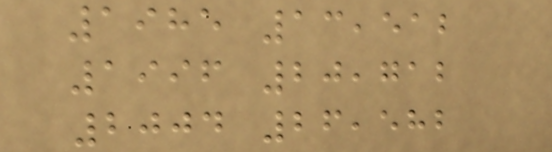1985 13,512
1996 20,712
2004 26,582
